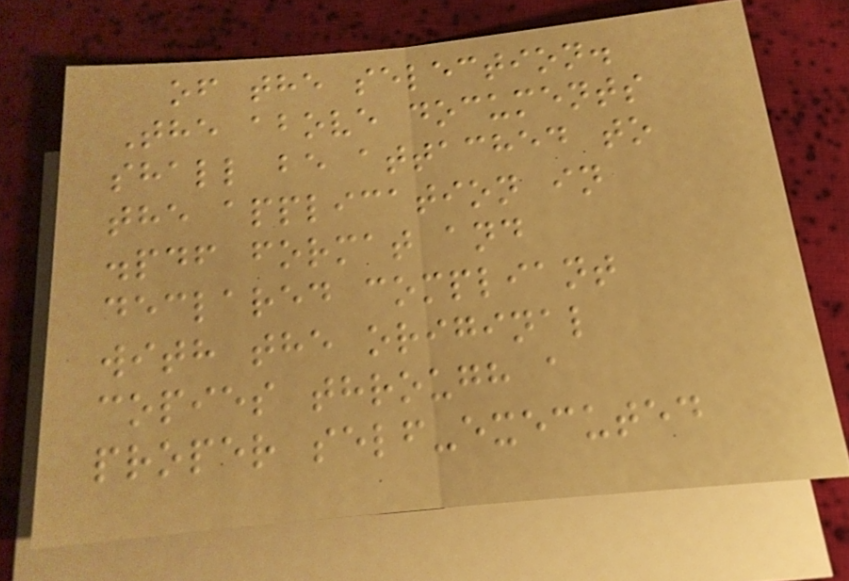of the selection.
The above documents
shall be attached to
the application in
.pdf format and
declared compliant
with the original
copies through a
proper self-executed
